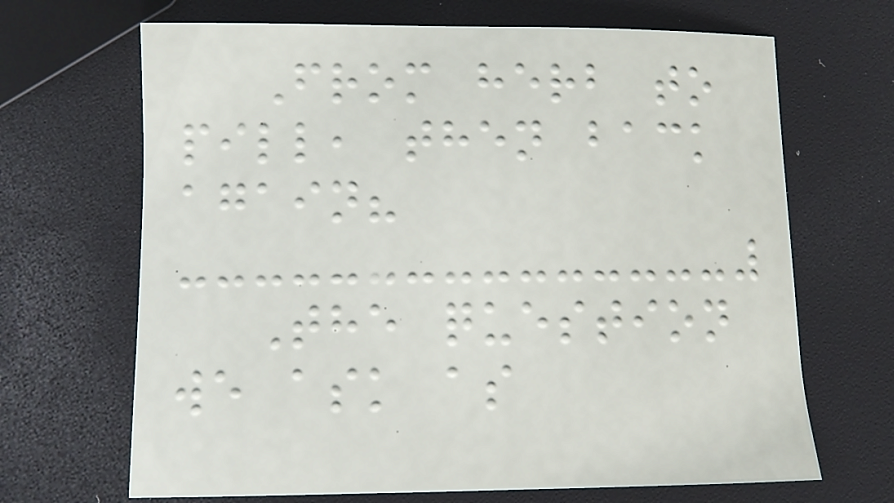From herb to
pill, then back
again?
The question
we ask as
